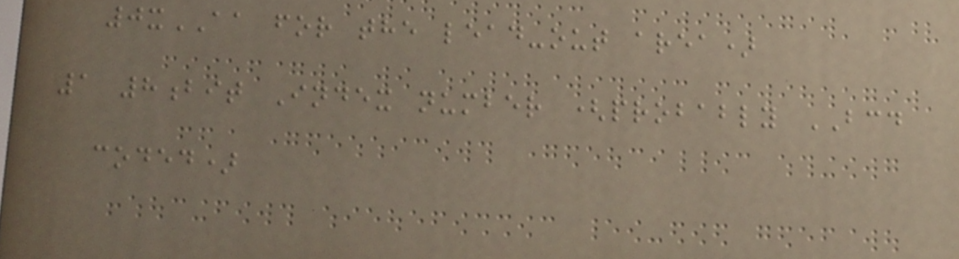0xAA for the lead-out area)
1 8bit Index number (probably BCD
coded)
